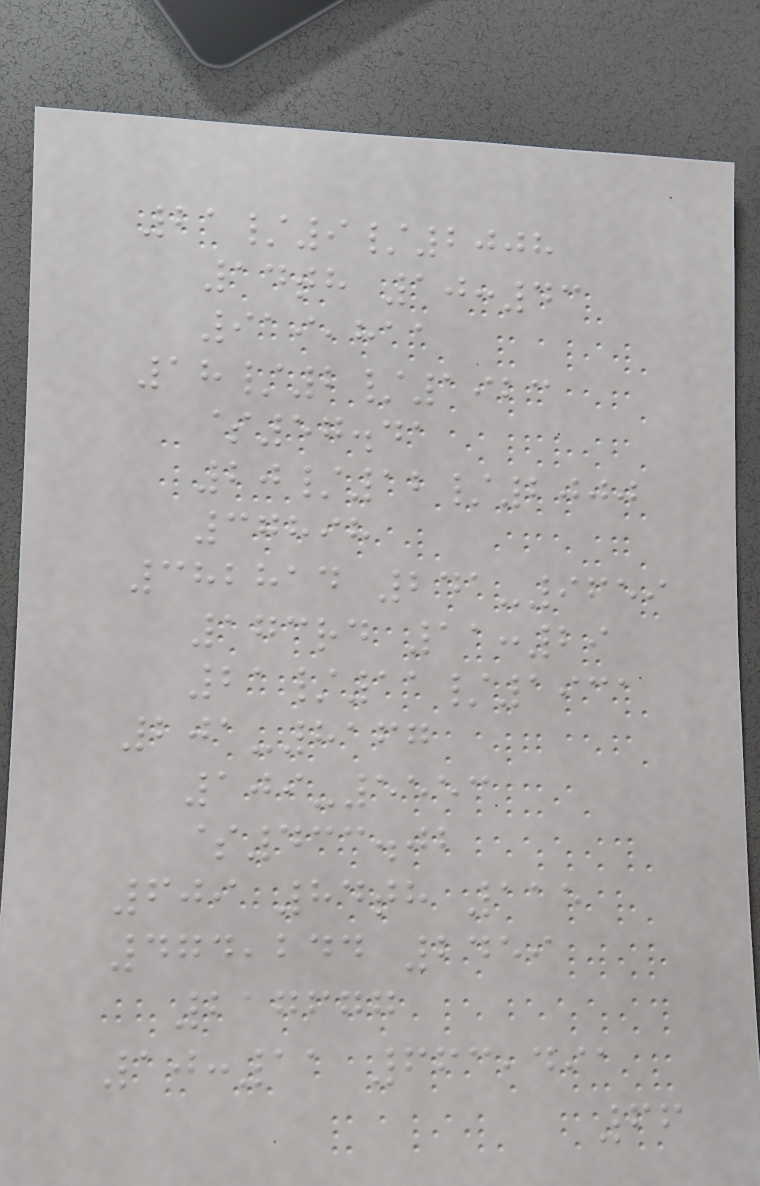21/9/2008
14th 10:43
919,811
18/2/1923
$57.41
20/12/2000
37898
382814 241-9659
173rd 11:29
21/11/1931
201-8167
109-5553
$433.02
609 84th 115
474,244 2459
217677
10:11 663,491
66
